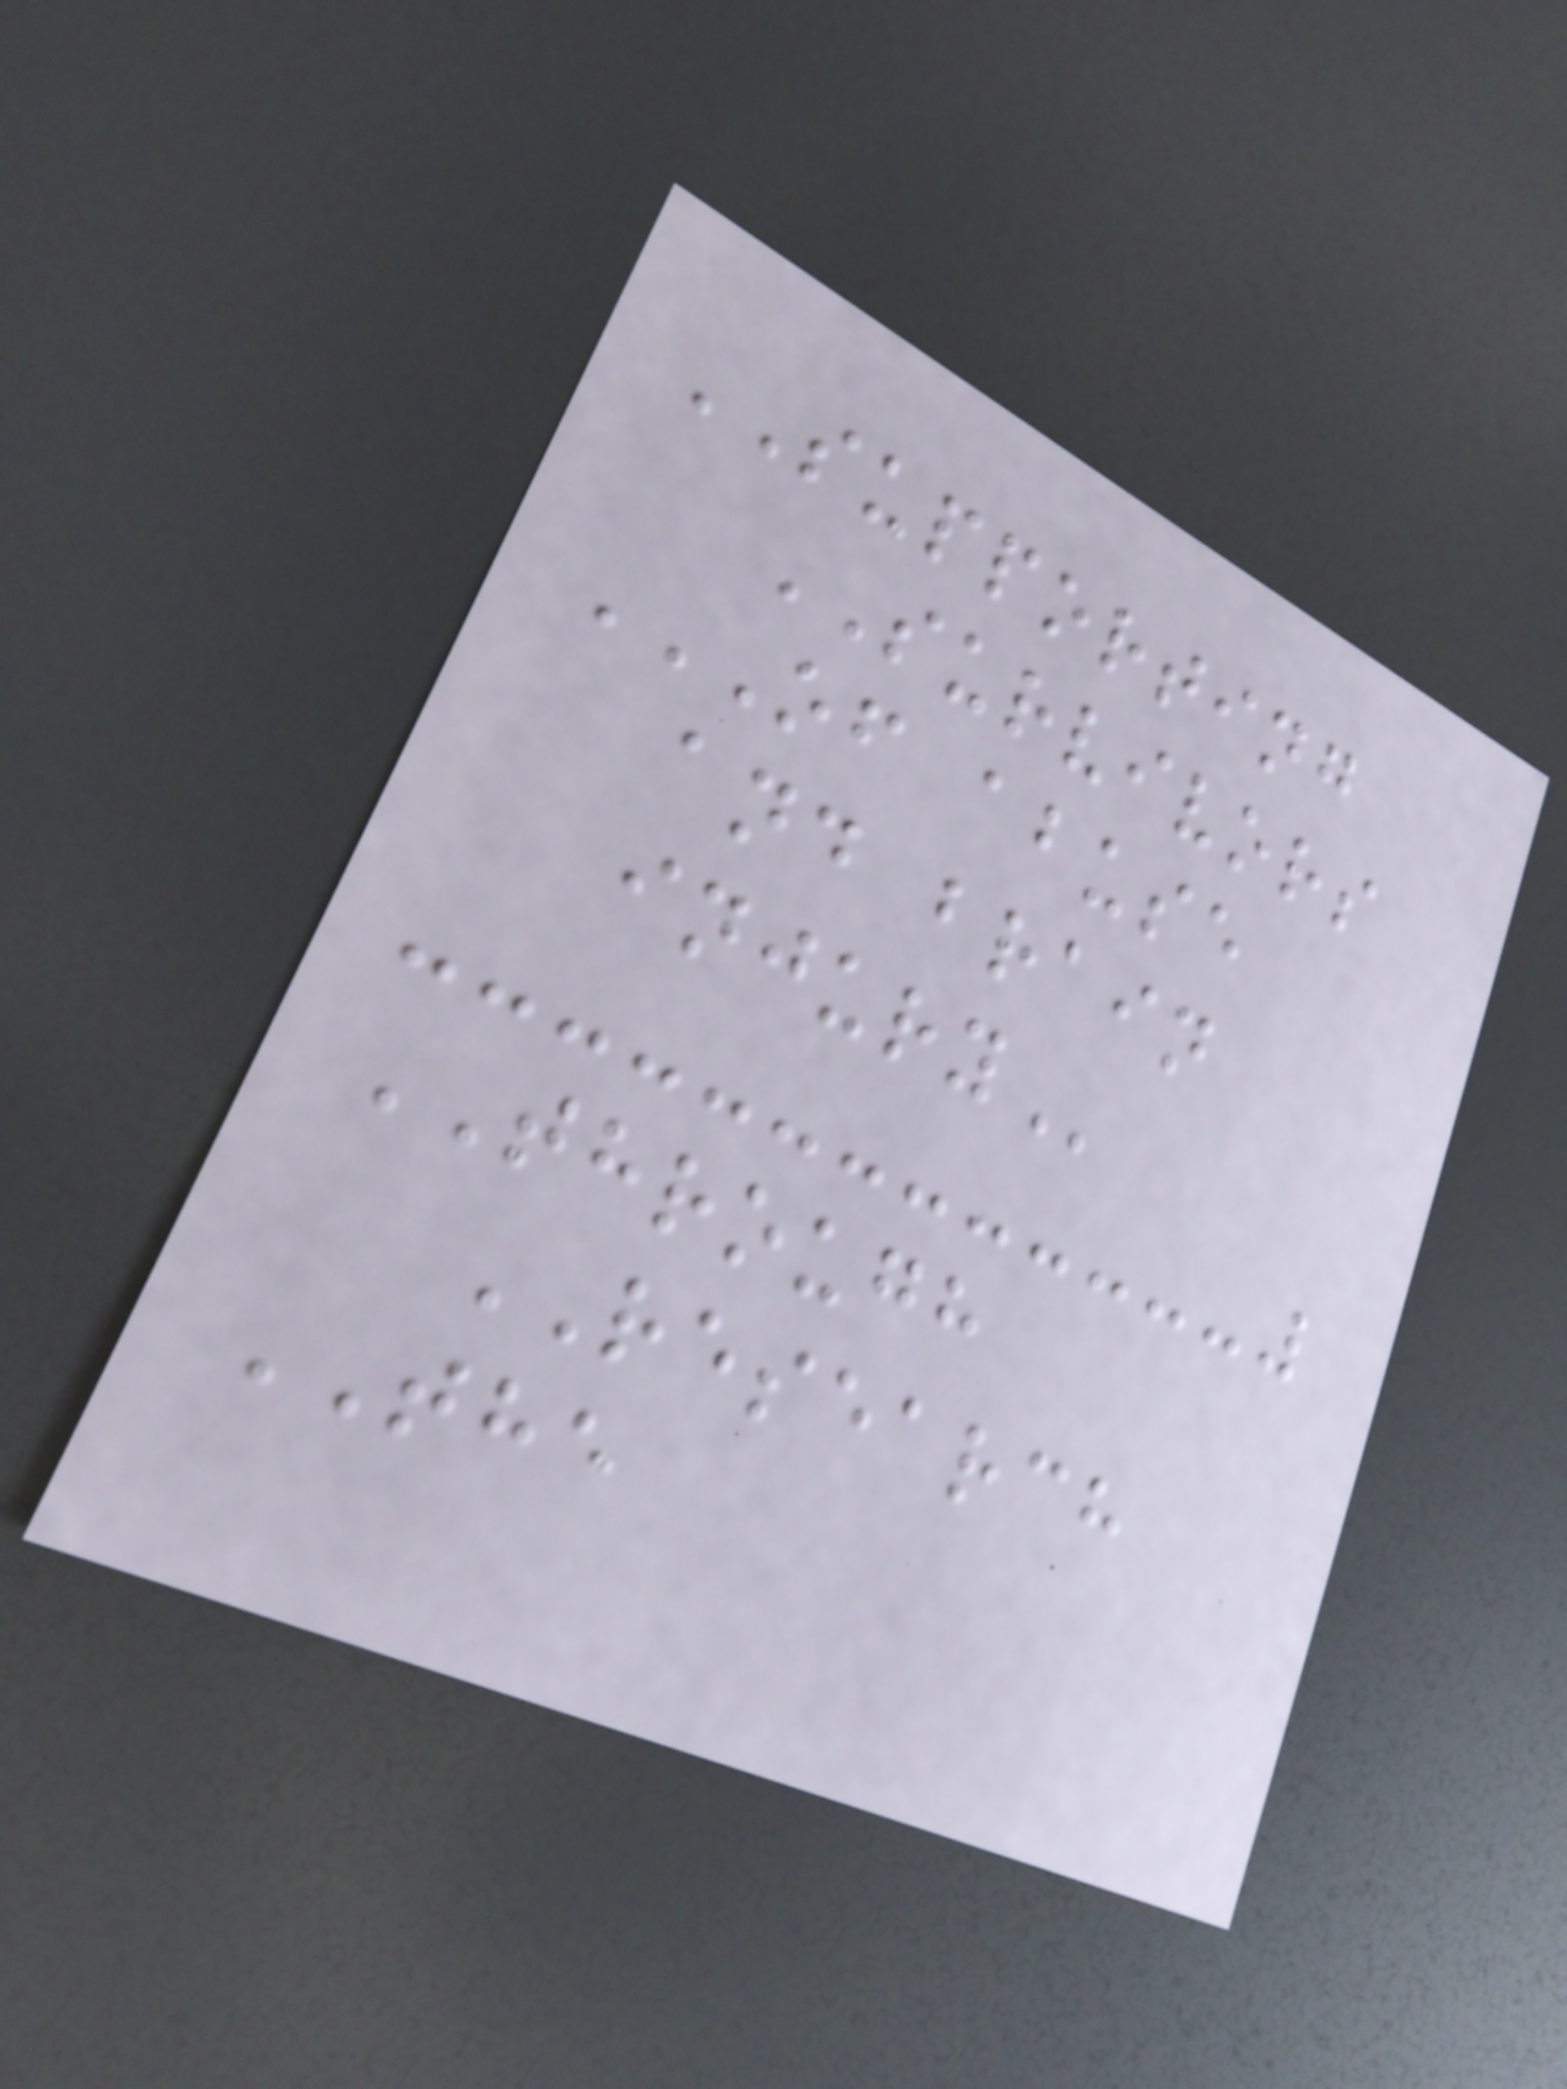SUPPORTING
SURVIVORS
OF ABUSE
AND BRAIN
INJURY
THROUGH
RESEARCH
THE
